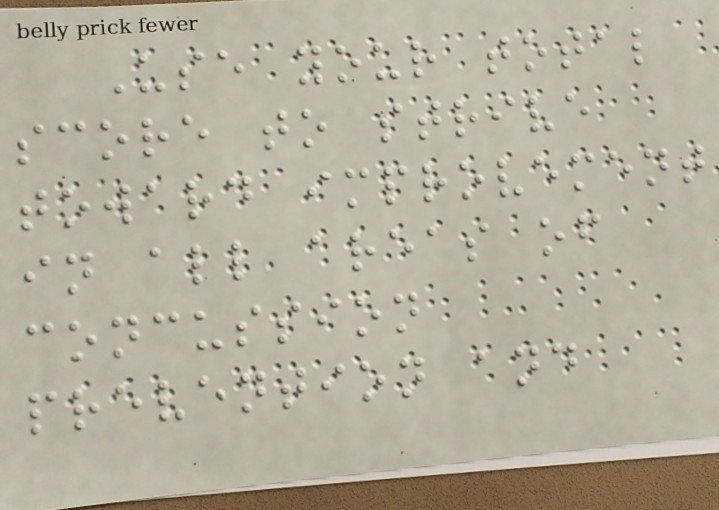Use your total
score to strive
toward improvement
in all areas of
concussion
prevention and
